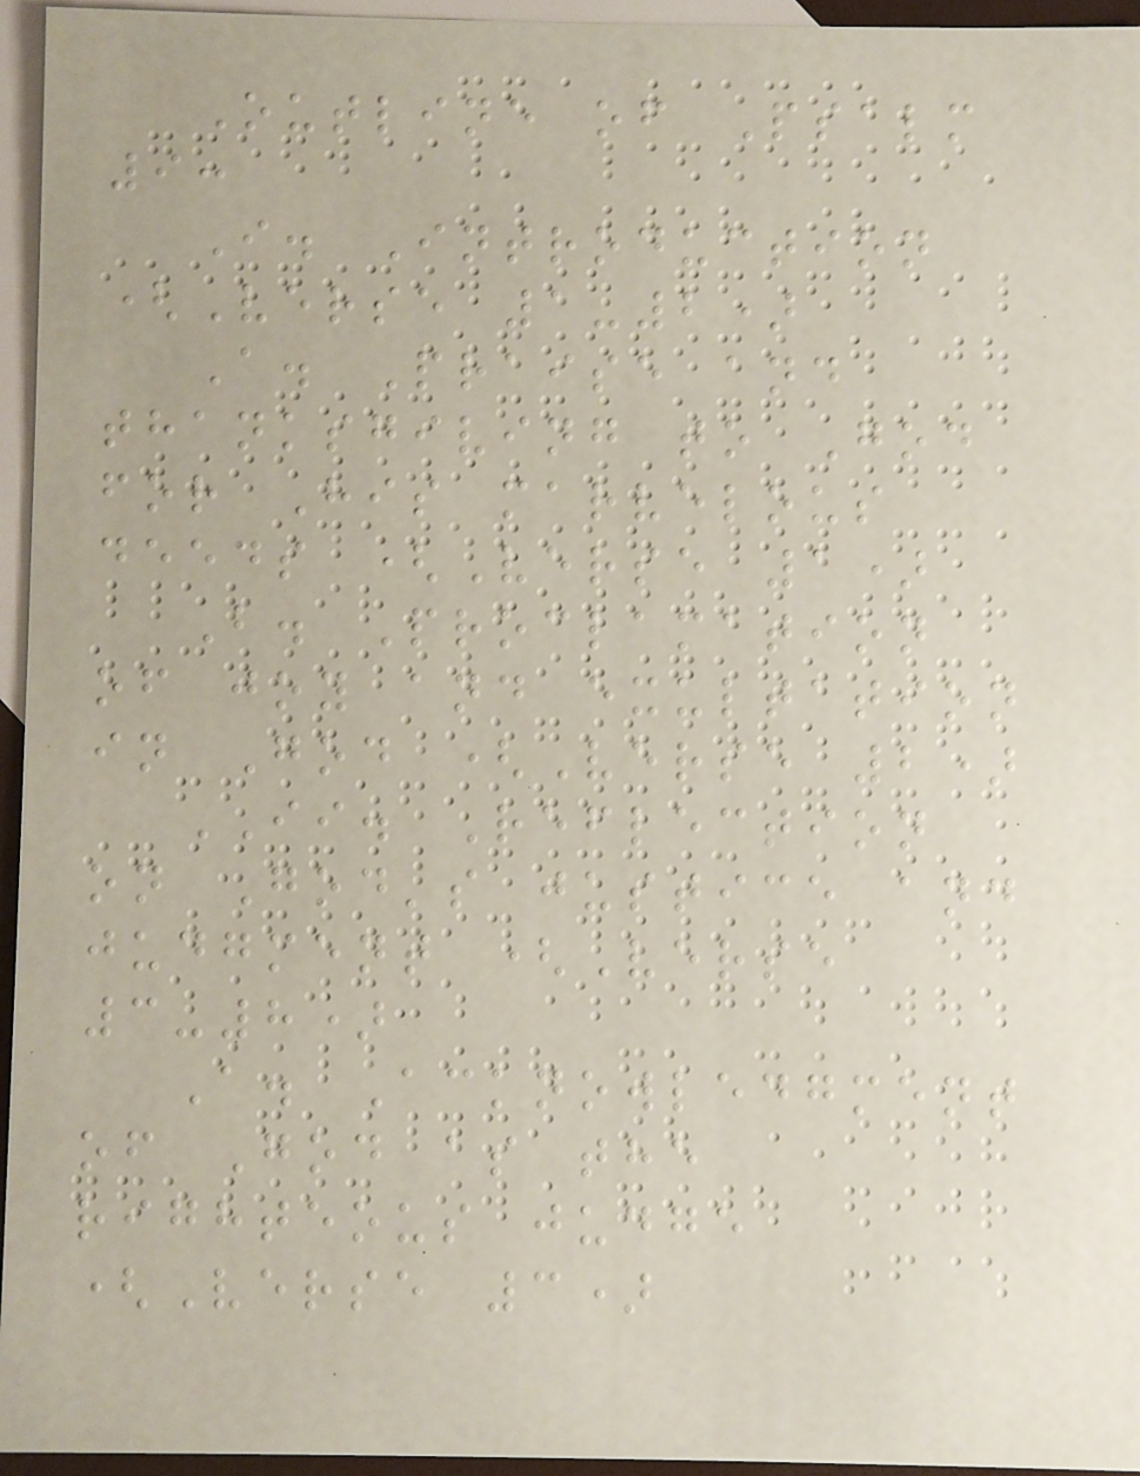Outline of Psalm
9:
I. Introduction
(Verse 1-2)
A. Praise and
thanksgiving to God
for His marvelous
deeds (Verse 1)
B. Proclamation
of joy and exultation
in God (Verse 2)
II. Reflection
on God's justice and
judgment (Verse
3-8)
A. Acknowledgment
of God as the
righteous judge
(Verse 3)
